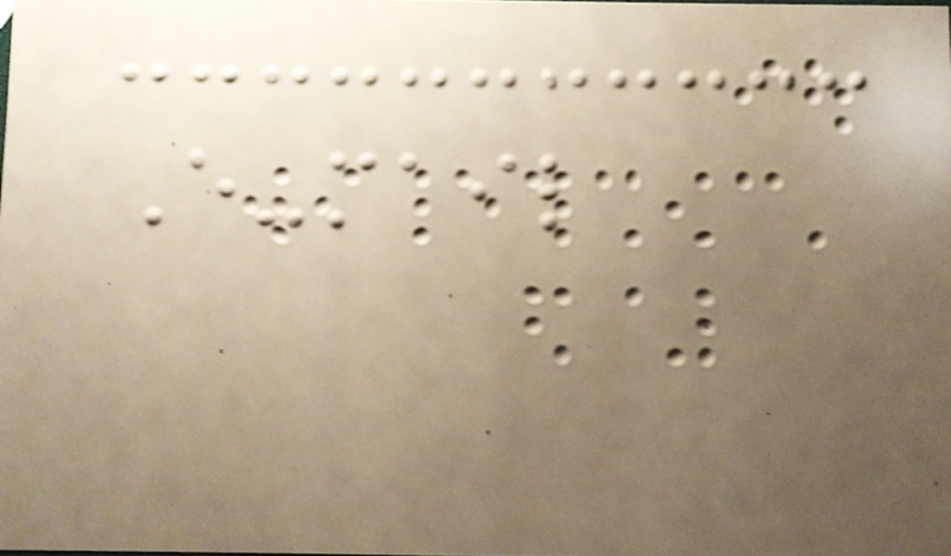E-mail
